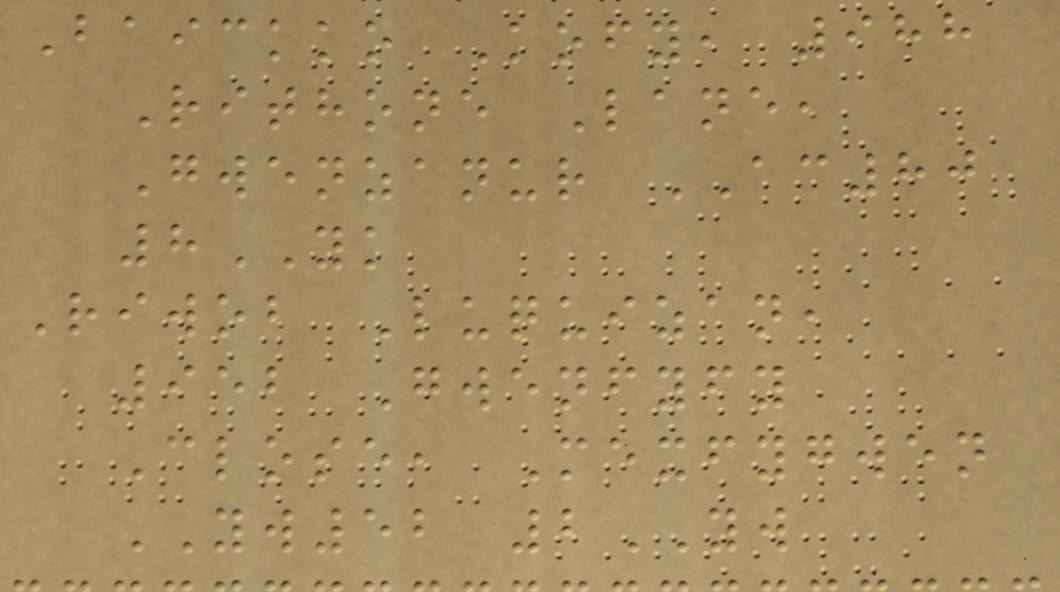Baickko Kofy, 988
Rithone Lane,
Gwenzanur AC80
8YK
Riwob Luquizan,
952 Gwenfyfy
Close, Mexfygwen
YW52 2YW
